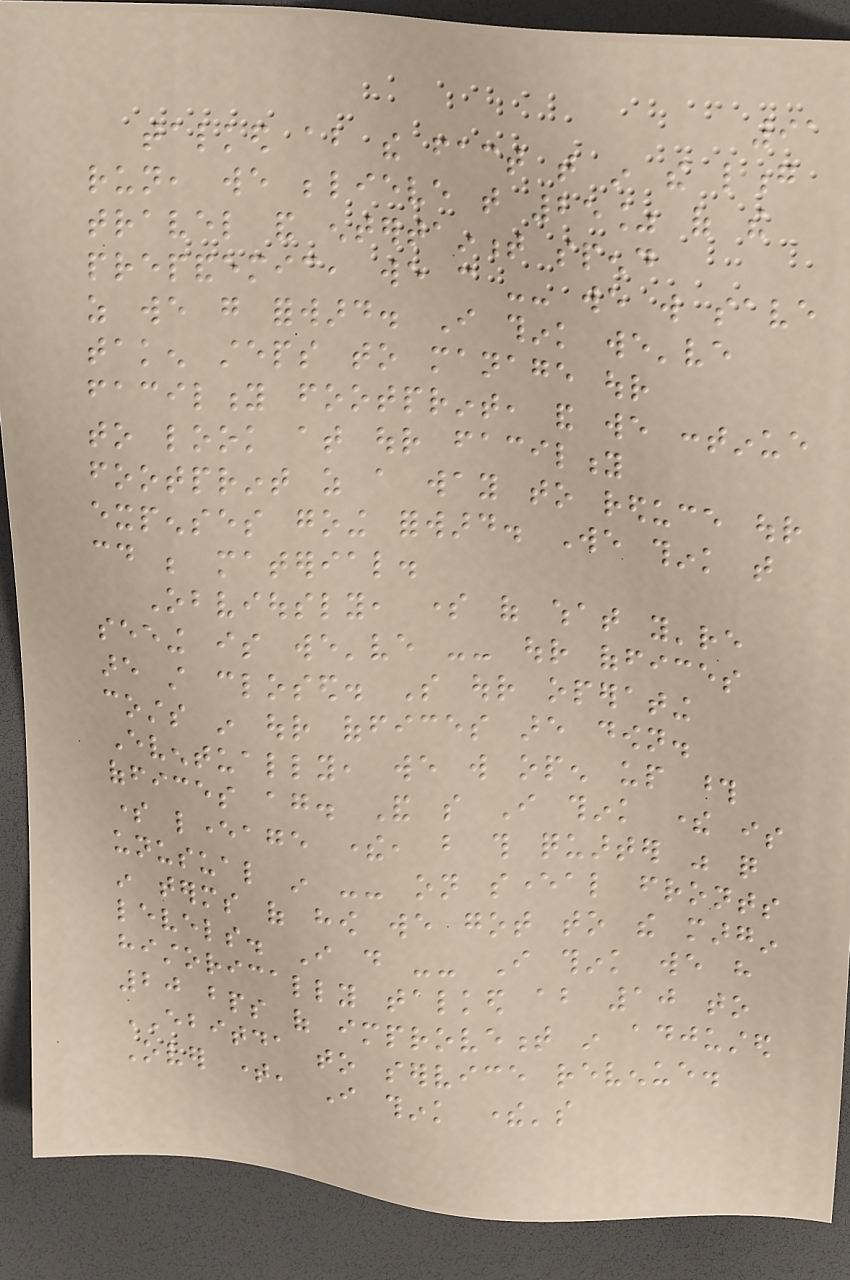91
talked about the fact that in the long
run, we believe that 25% of the
travel and entertainment spend
prepandemic, we can -- we will save
as we go forward. I think we've
taken steps to manage our
facility footprint, and we continue
to look at our facility
footprint as a way to reduce our
expenses going forward. We think that
could be material.
Obviously, some of what you're
seeing is we've -- our offices
are still closed. So our operating
costs in our offices are down.
Eventually, we will open up those
offices again. And so I think there is
some leverage there, but this quarter was quite
unusual in -- on several fronts
in terms of how we got to the margin
levels. I do -- I think we have
historically talked about 10 to
20 bps of improvement in adjusted
EBITDA to service revenue.
Over time, I think there's
